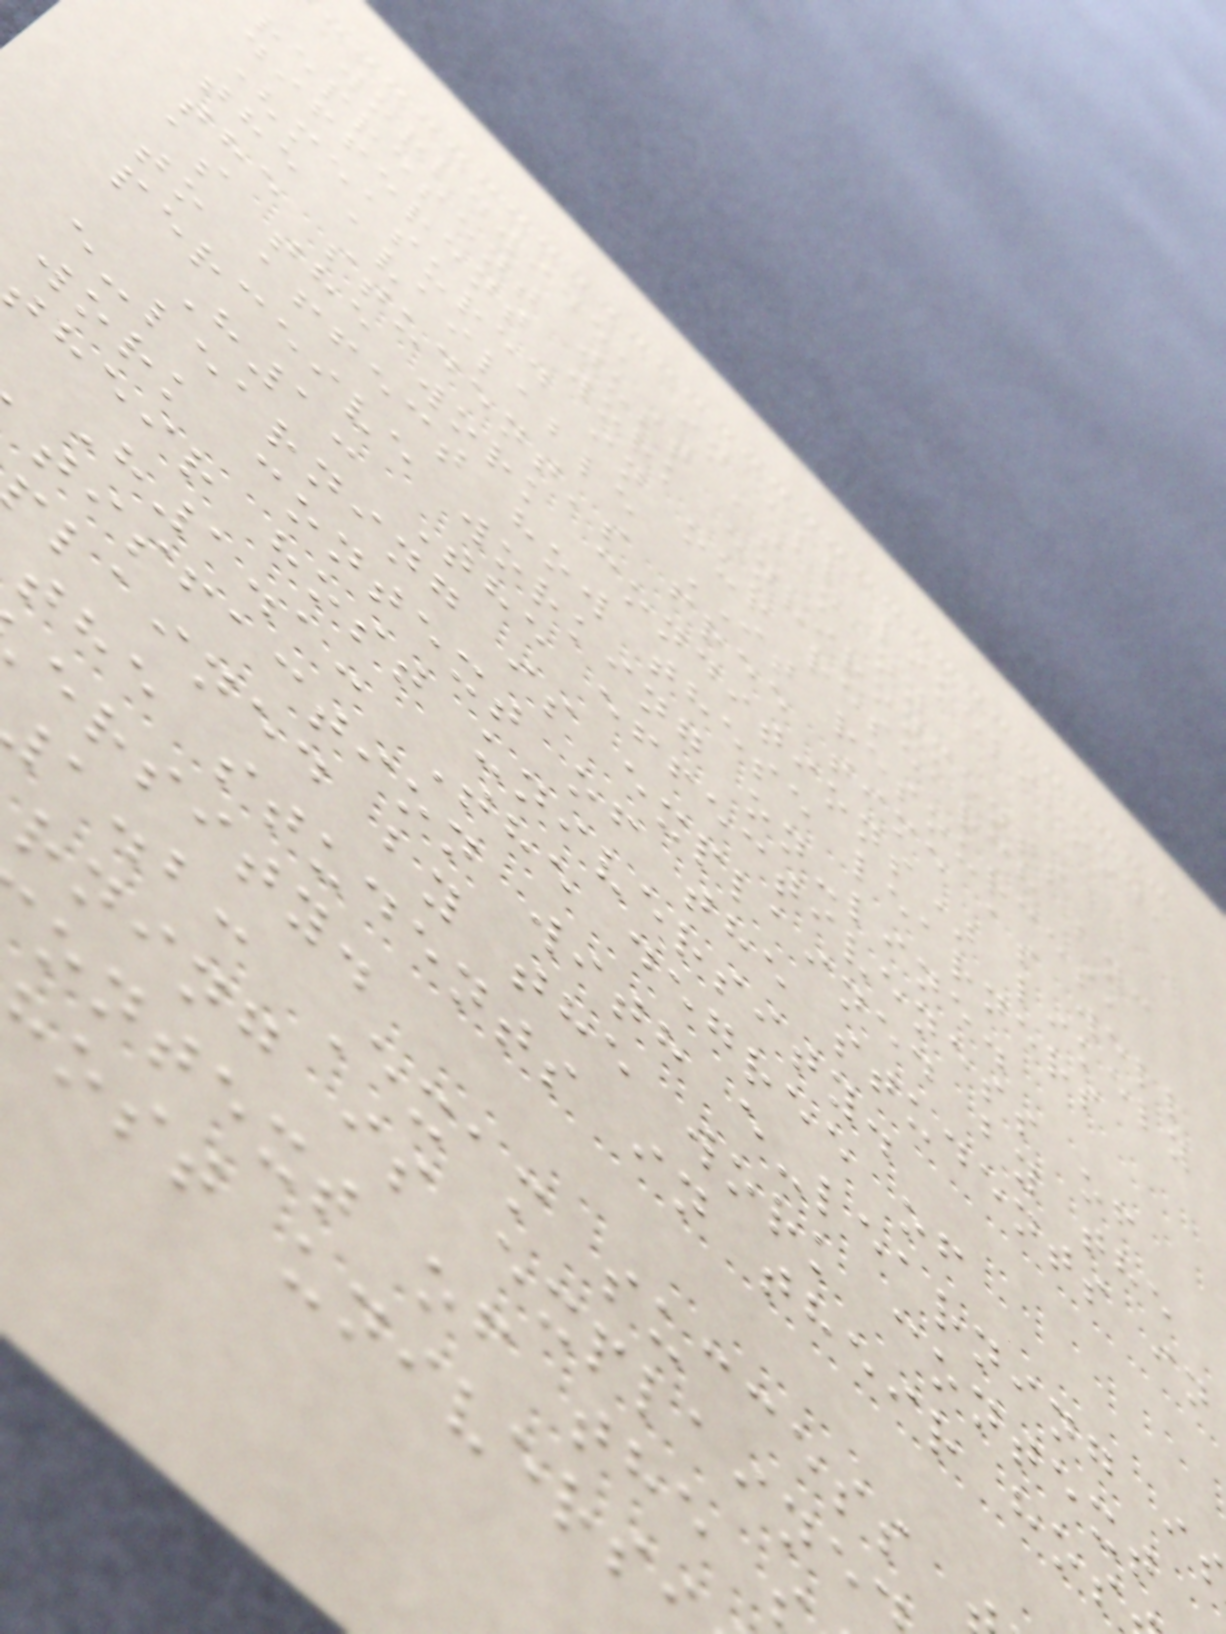worldwide, in all likelihood,
represent just as many
different work environments
(measured in our research by:
the available IT resources,
the student's free time as well
as the work conditions) likely
to affect how these learners
perceive working on-line.
H1: The effectiveness of
e-learning is explained by the
work context of the students in
heir host university.
H1.1: The degree of
tisfaction with e-learning i
lained by the work context
the students in their hos
ersity.
a.b: Exam success
rning is explaine
ontext of the
ost univers
